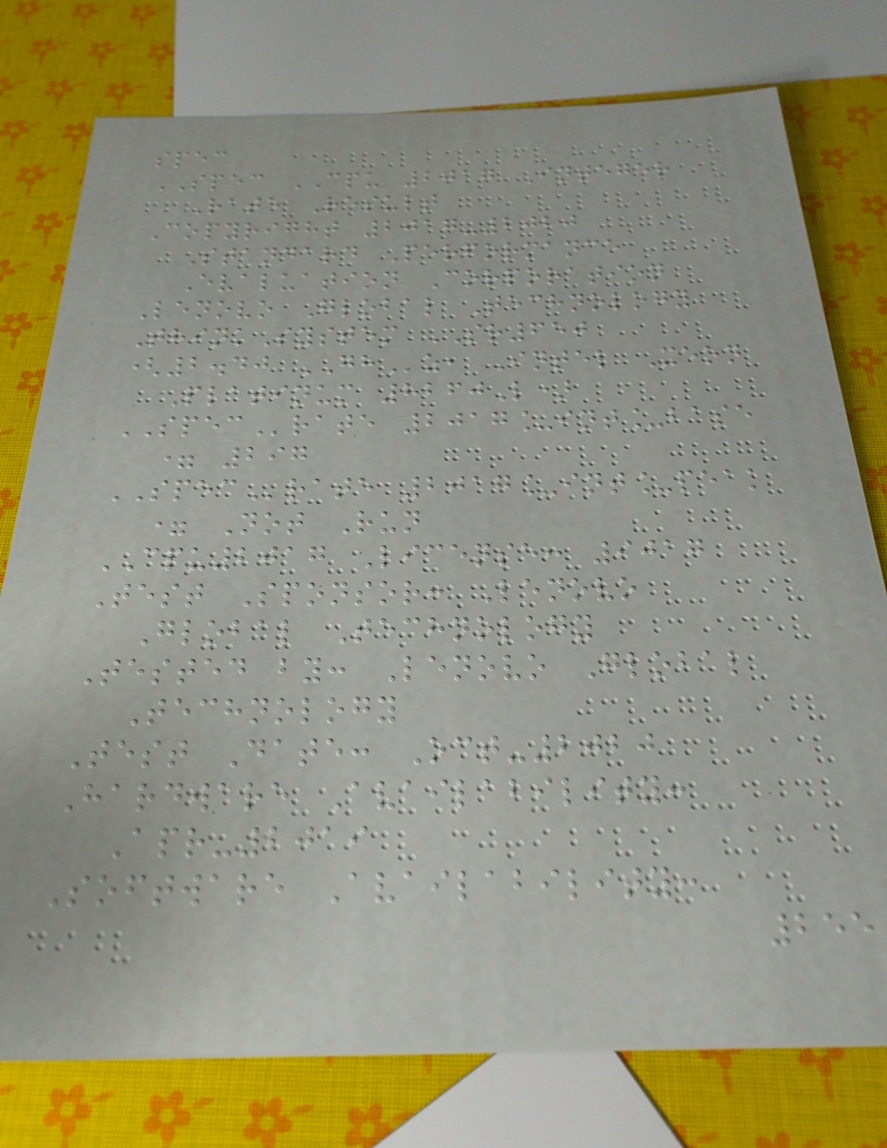spec
SPEC CPU 2017 Integer
Rate Result
Copyright 2017-2020
Standard Performance
Evaluation Corporation
Lenovo Global Technology
ThinkSystem SR650
(2.40 GHz, Intel Xeon
Platinum 8260L)
SPECrate 2017_int_base
= 297
SPECrate 2017_int_peak
= Not Run
CPU2017 License: 9017
Test Sponsor: Lenovo
Global Technology
Tested by: Lenovo Global
Technology
Test Date: Oct-2020
Hardware Availability:
Apr-2019
Software Availability:
255
